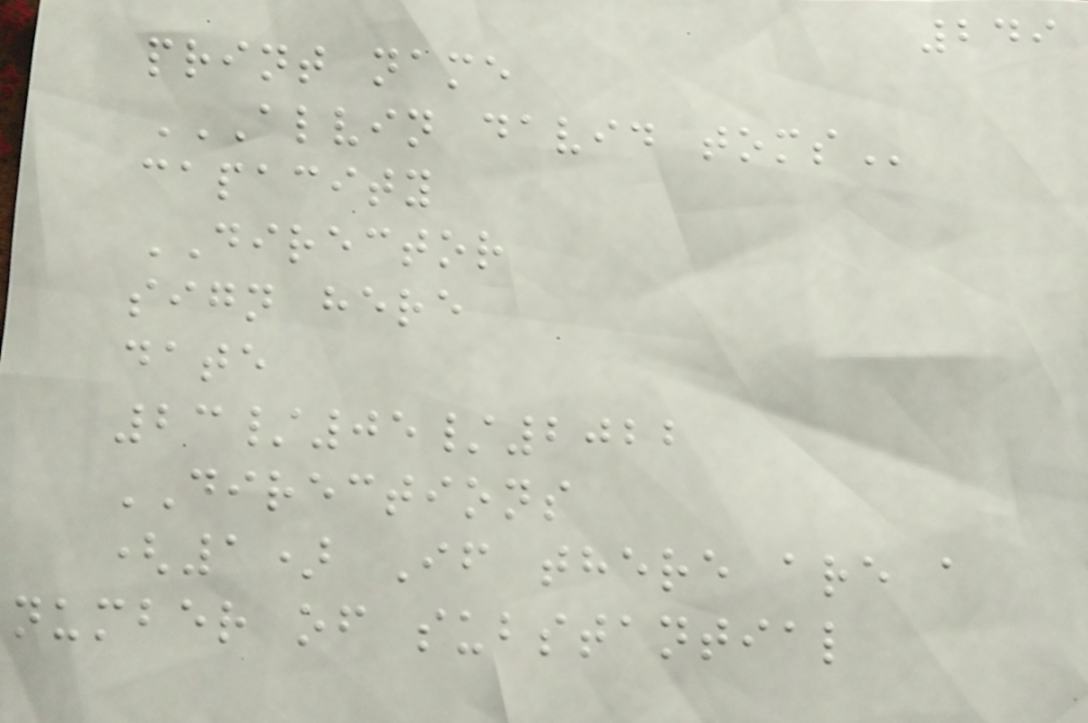249
print name
ALVIN DAVID TOMS
capacity
DIRECTOR
sign here
date
23/05/2022
DIRECTIONS
(1) If there are a
number of substantial
